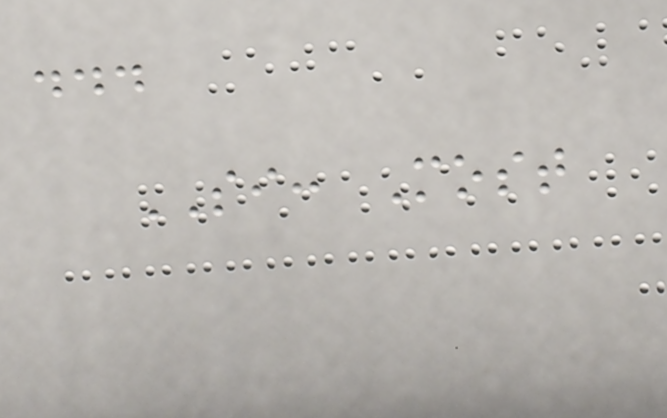...
SI: Most
